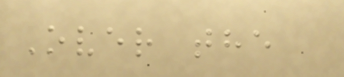Over the
